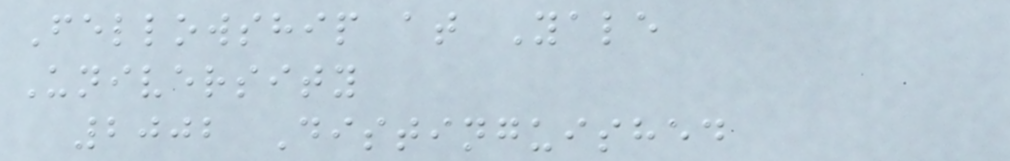Fellowship at Yale
University
2002 Distinguished
